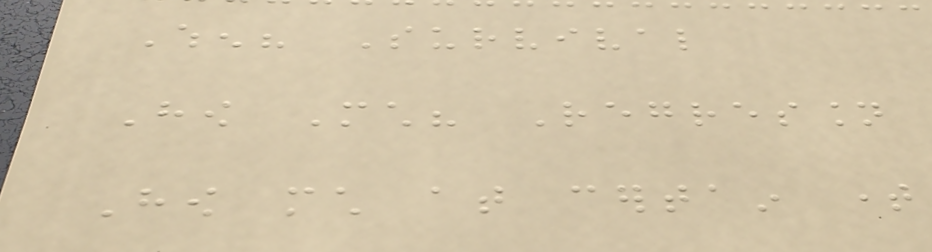When? Survival
How Much? Regression
How much at certain time
